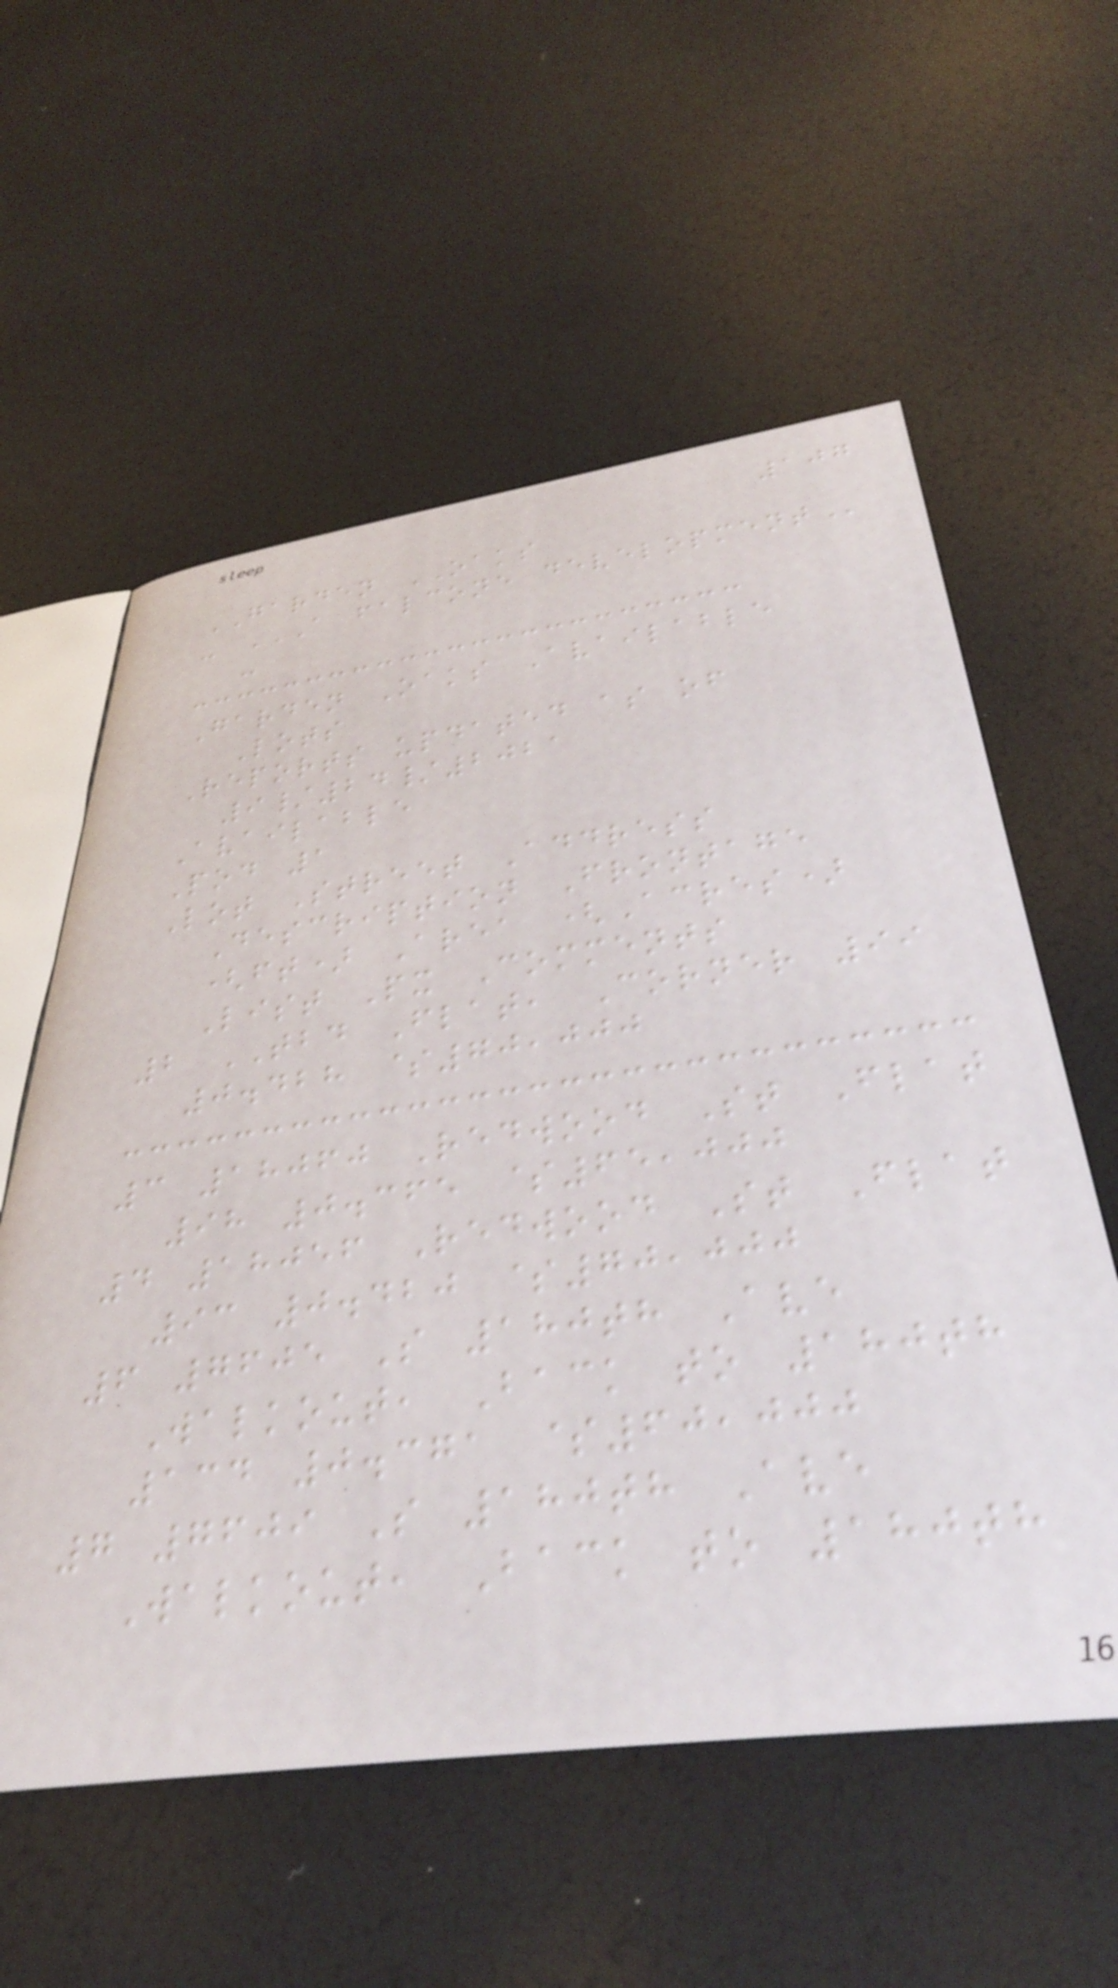107
GARDEN OAKS
- A FALCONE DEVELOPMENT
-
Garden Oaks Available
Lots
Reports updated as of
9/24/2021
Available
Pod 1
Lot Street Address
Description Frontage
(ft) Area (Acres)
List Px Comments
2 TBD Flat, Corner 99
0.428 $70,000
3 18060 Redwood St Flat
98 0.365 $65,000
4 18056 Redwood St Flat
93 0.420 $70,000
6 7605 S 180th Ave
Walkout, Back to 180th
134 0.371 $60,000
7 7609 S 180th Ave
Walkout, Back to 180th
